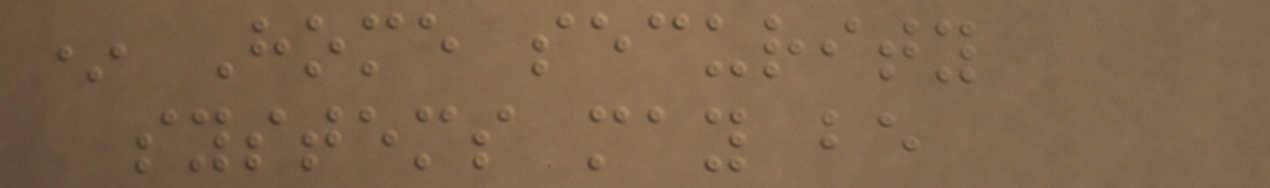* Home security
systems may be
